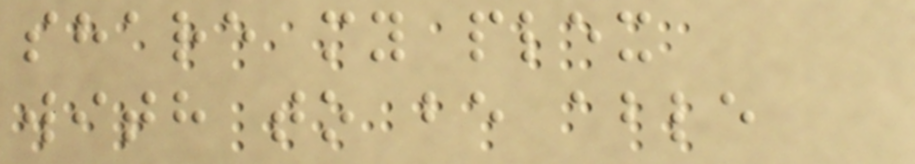share my plex
with to be able
